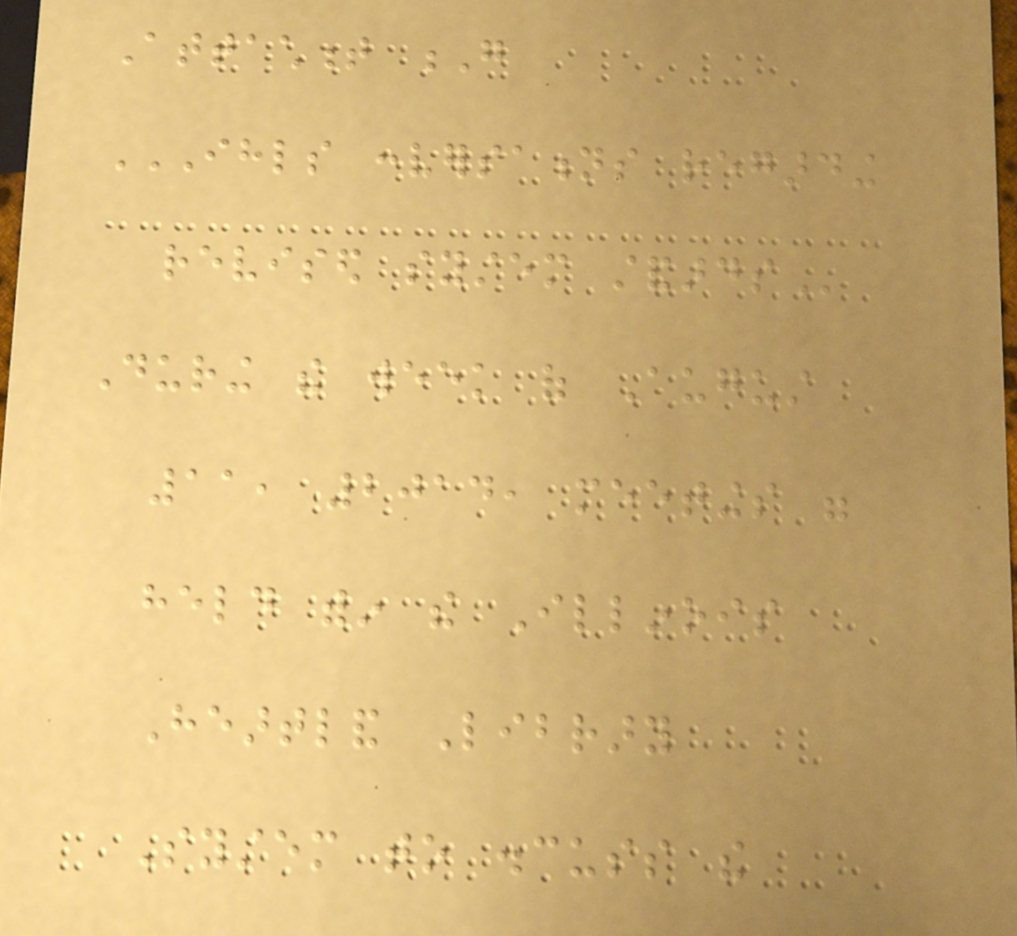Attachment G
IHLS CONVERSATIONS REGARDING
REVISED SYSTEM STANDARDS
During the week of August
11, 2014, meetings were
held within the Illinois
Heartland Library
System to discuss the
